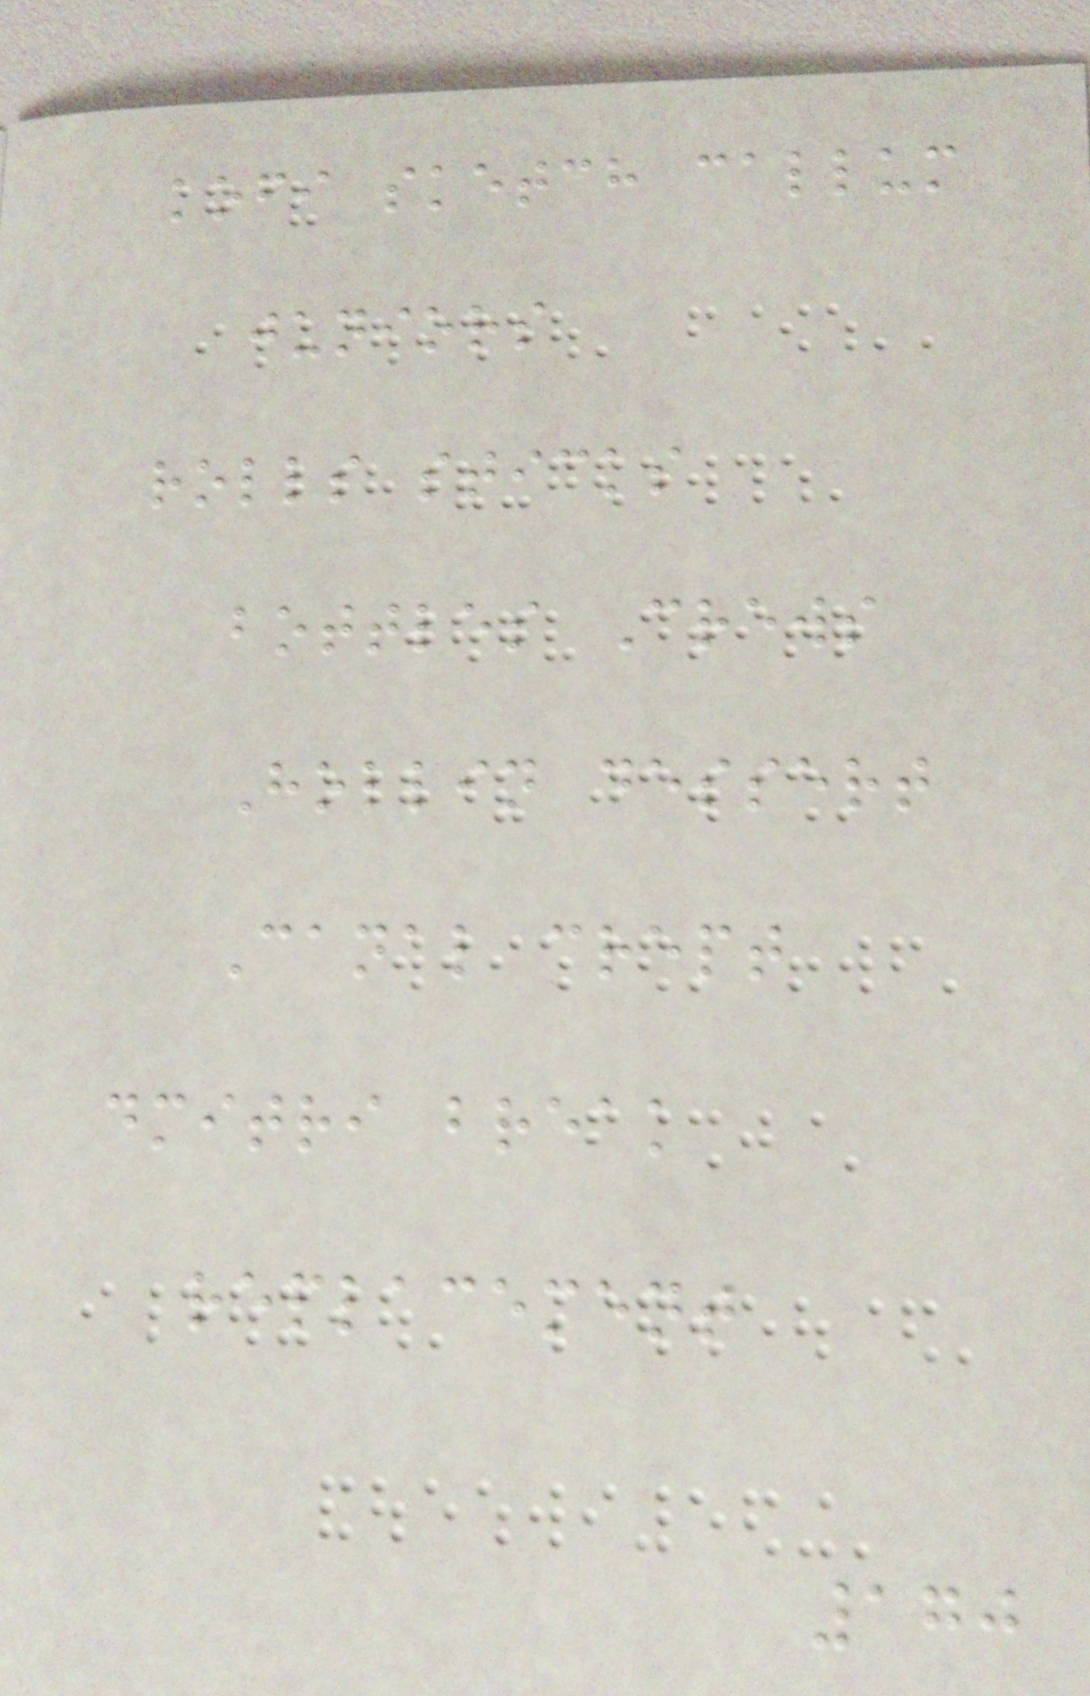kofi sketch callum
juniors
rolls sticks
bottles Crews
Hollin dessert
Canal crept
dmitri break
replacement
170
